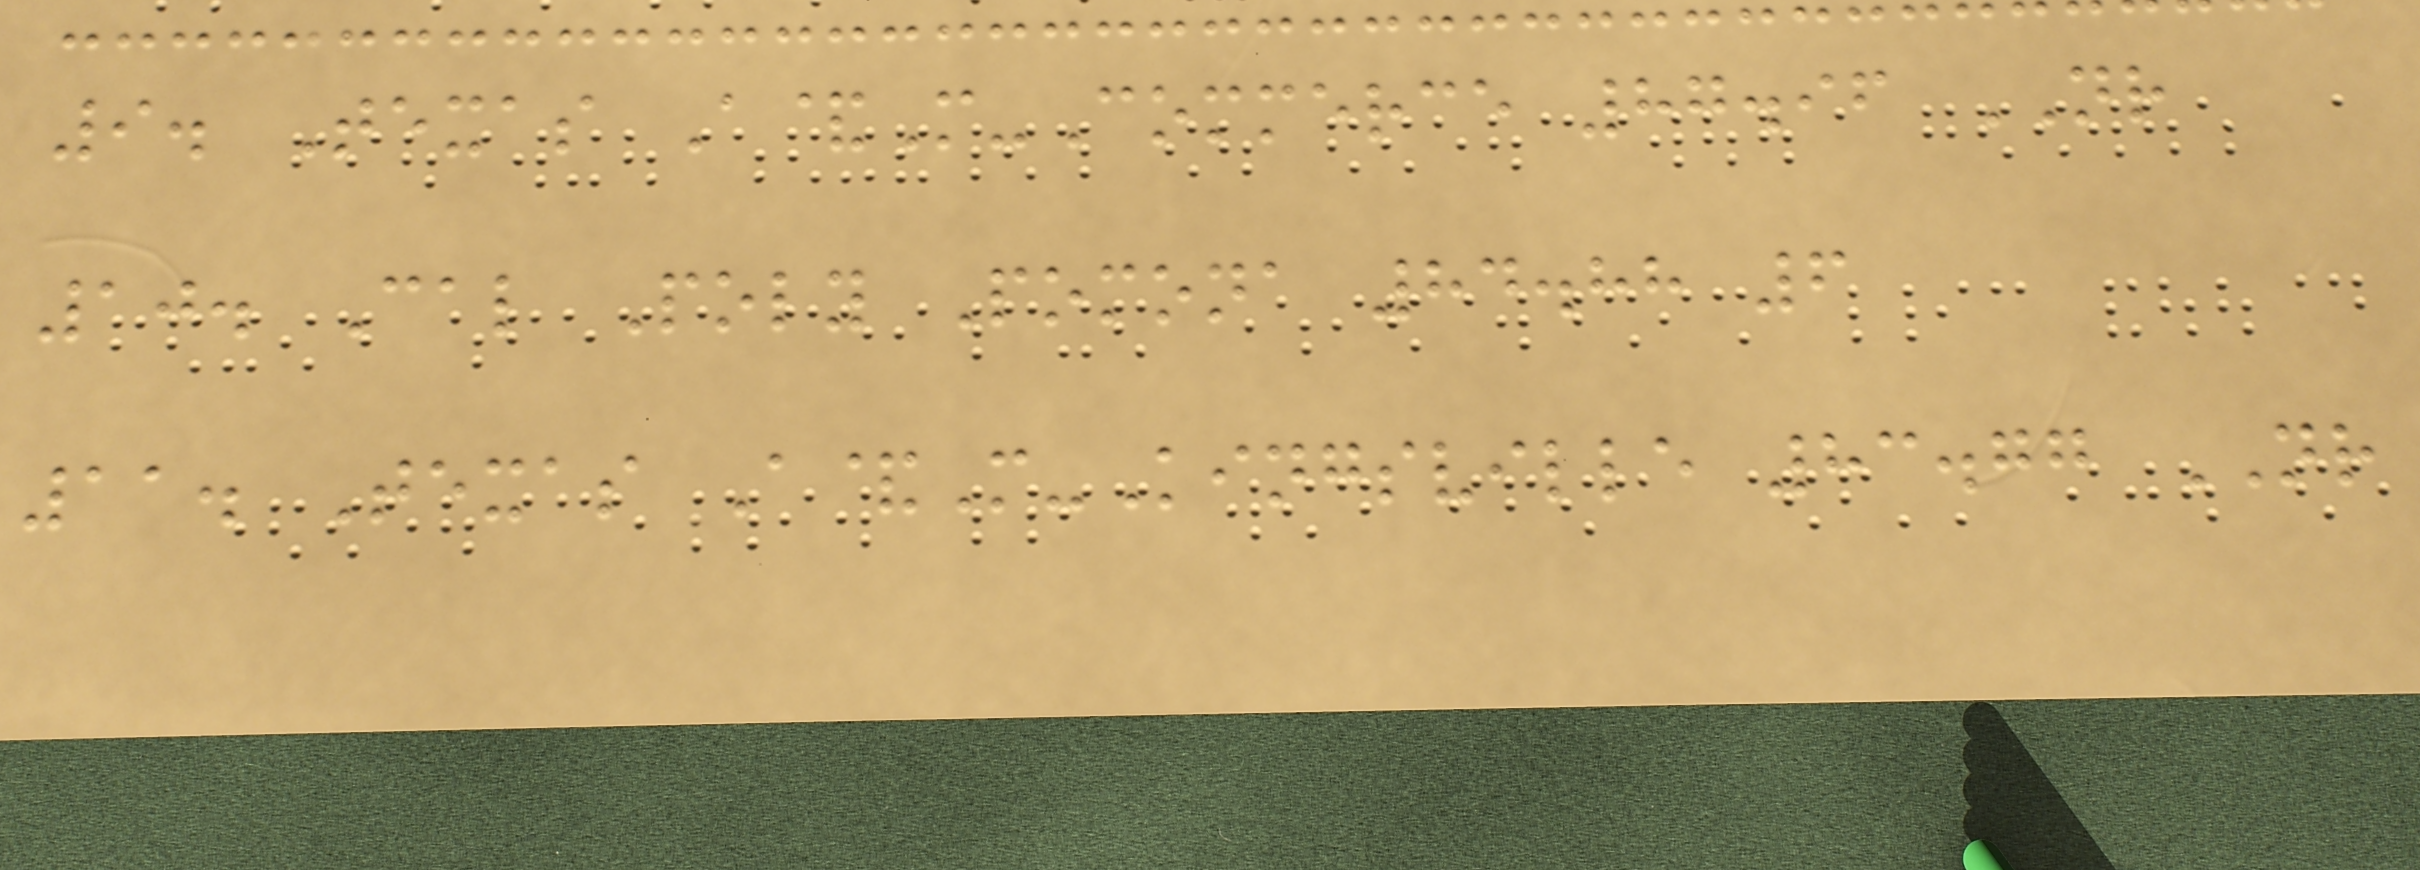9. Texas A&M-Commerce 87.96 NR
10. Cal Poly Pomona 84.88 6
11. Texas A&M-Kingsville 83.77 NR
